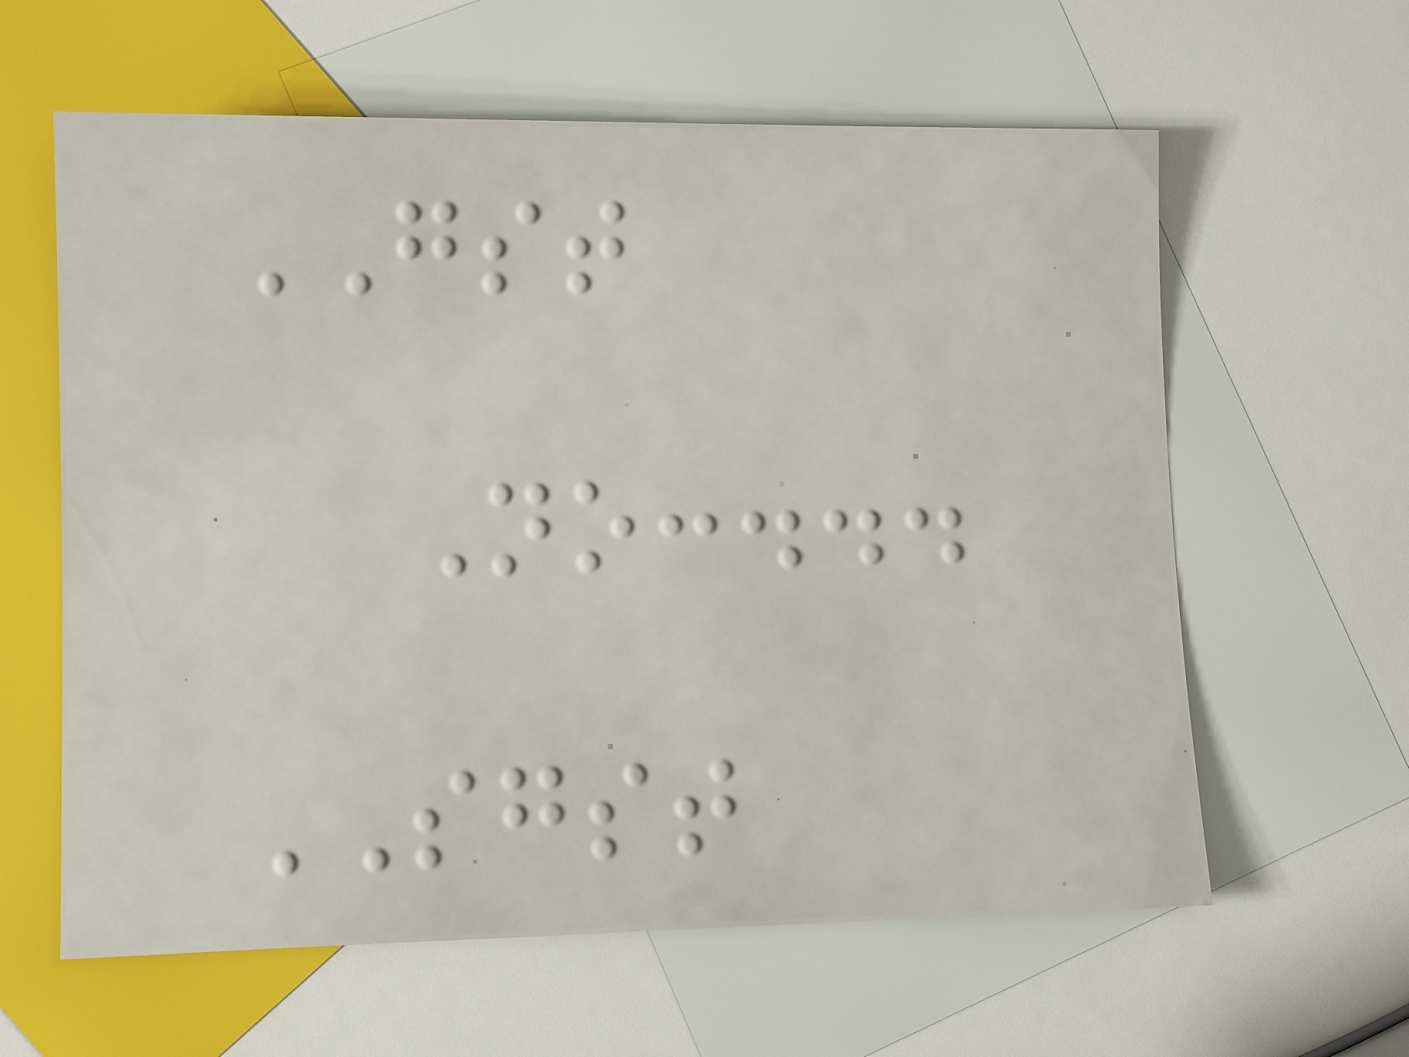GST
No:...
SGST
